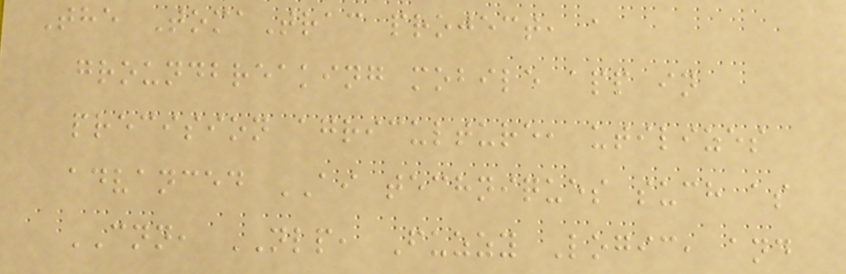The TomaTrac project, a
groundbreaking mobile app in
precision agriculture, utilizes
advanced AI techniques such as
CNN, NLP, Fuzzy Logic, and
